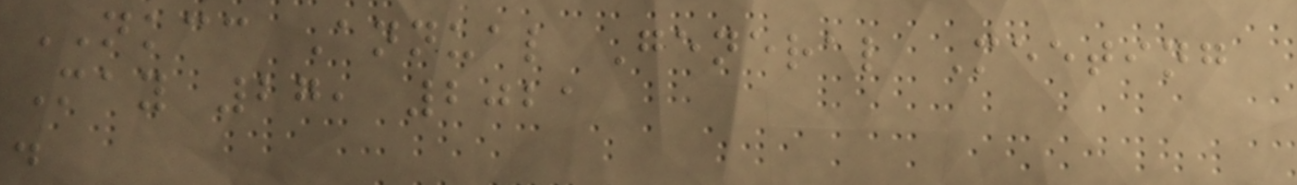NKCC Annual General Meeting
May 27, 2021
.
